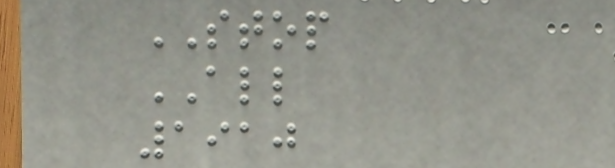STOP
ALL
1910
